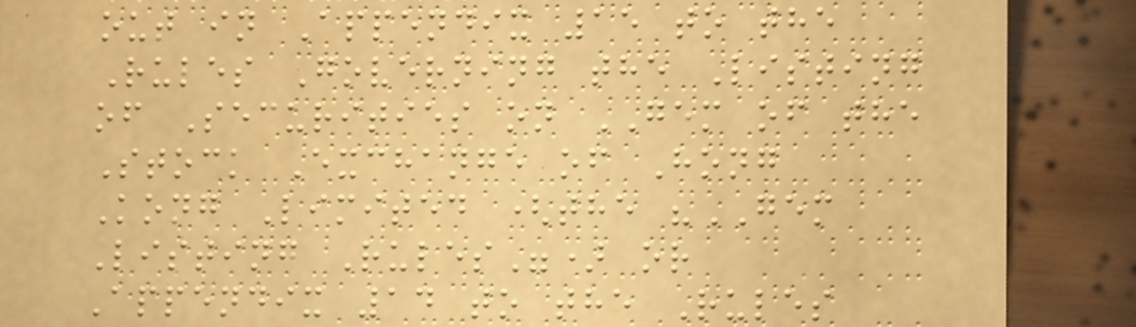out in Appendix 15 to the
Rules Governing the Listing
of Securities on GEM of the
Stock Exchange of Hong
Kong Limited (the "GEM
Listing Rules") or
Appendix 14 to the Rules
